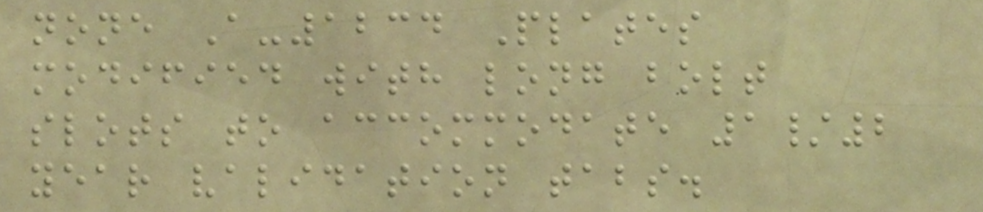none A-1234 Plates
modified with long bolt
slots to accommodate 1/2
year validation tabs.
